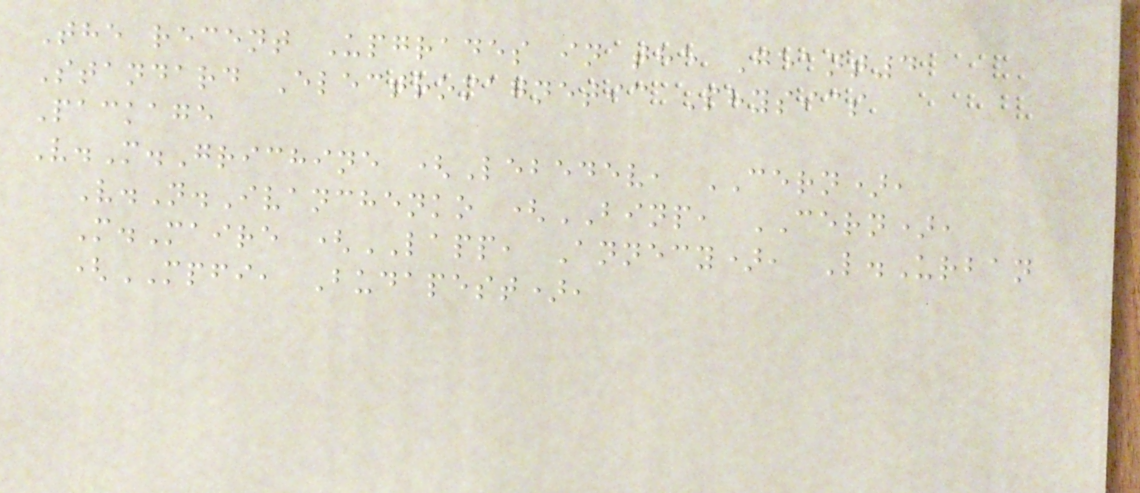The recent Upgrades in the Geant4
Standard Electromagnetic Physics
Package
V.M.Grichine (Lebedev, CERN),
V.N.Ivanchenko (BINP, CERN),
M.Maire (LAPP, Annecy), L.Urban
(MPFI, Budapest),
